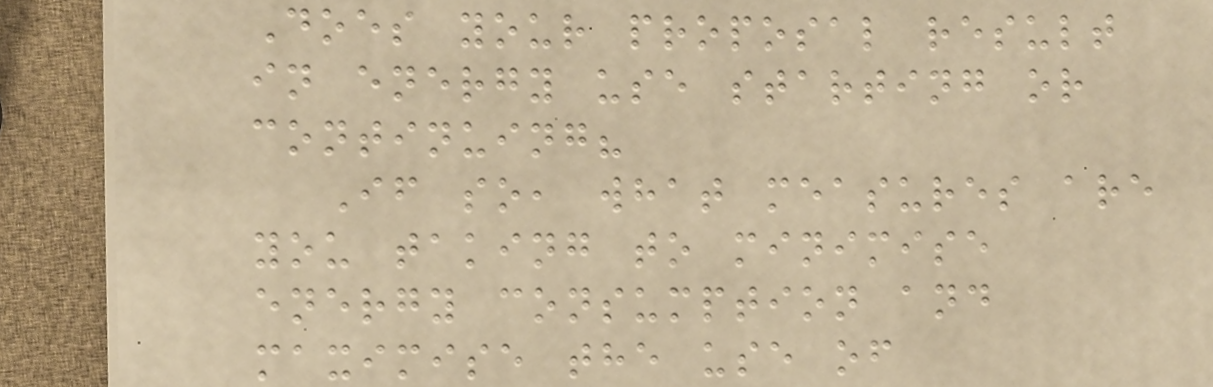Does your proposal result
in energy use starting or
continuing?
If so, what measures are
you taking to minimise
energy consumption and
maximise the use of
